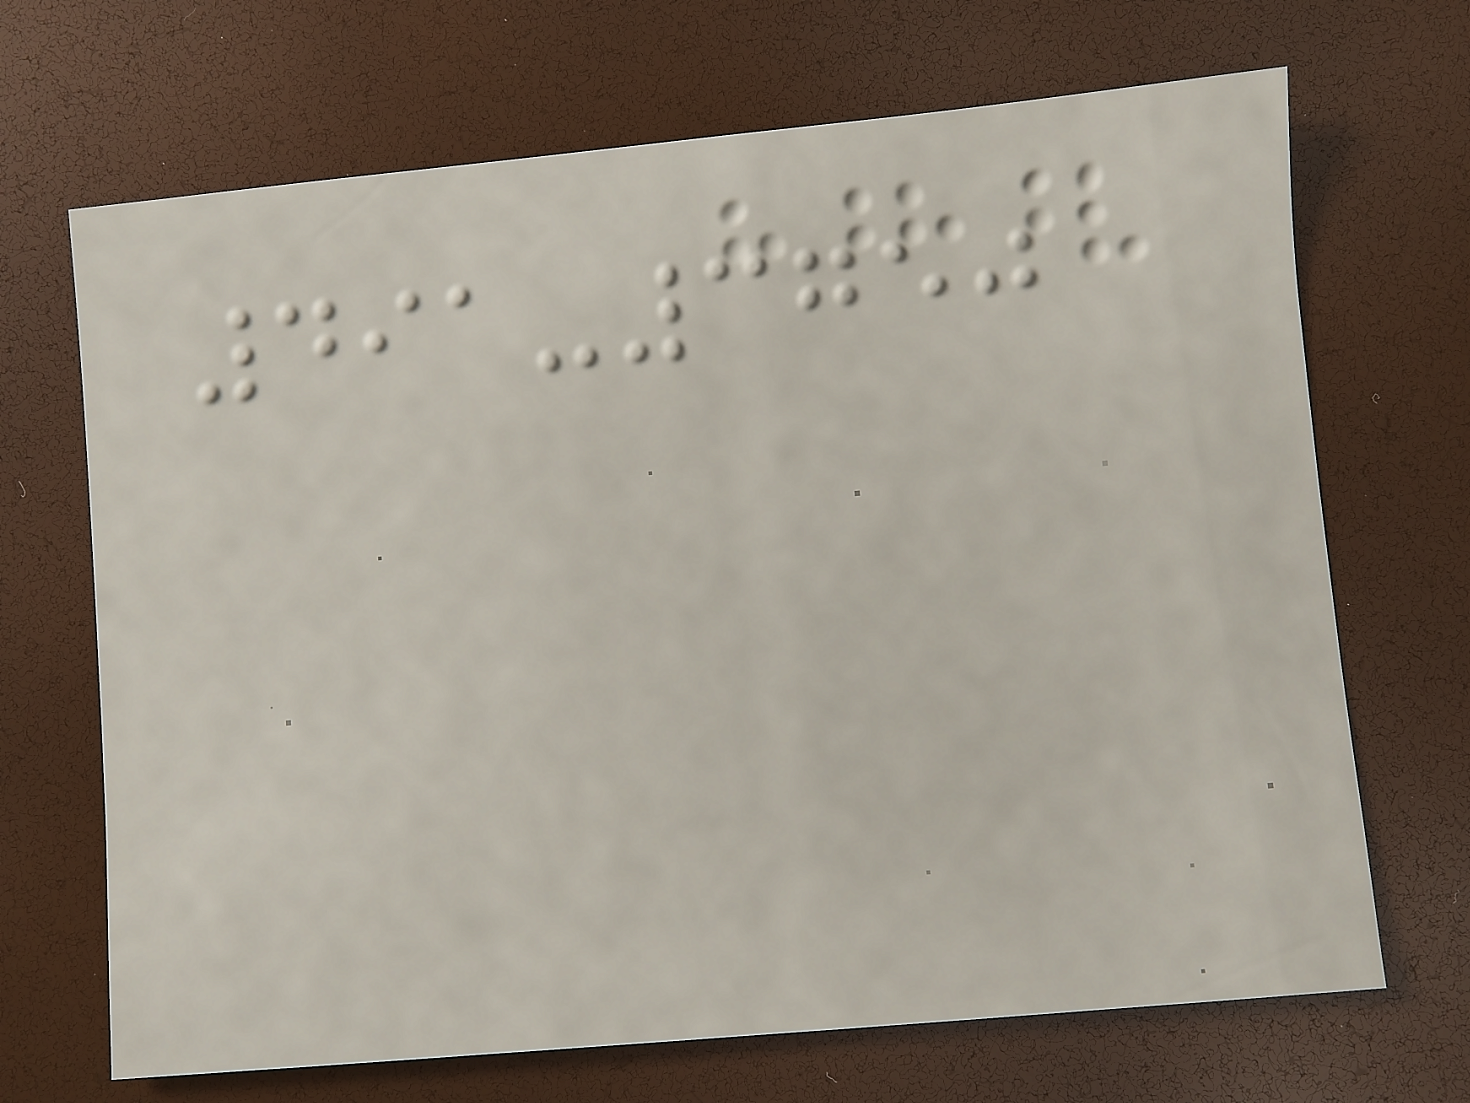491-3750
